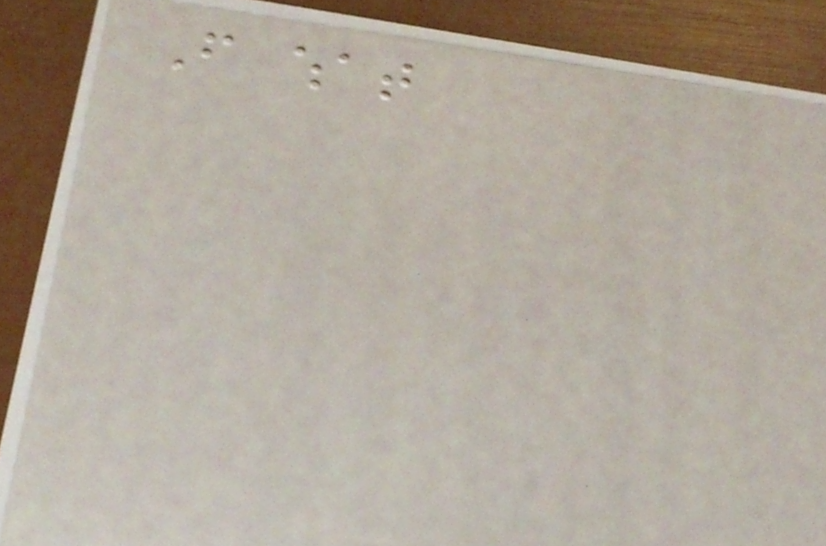From what
